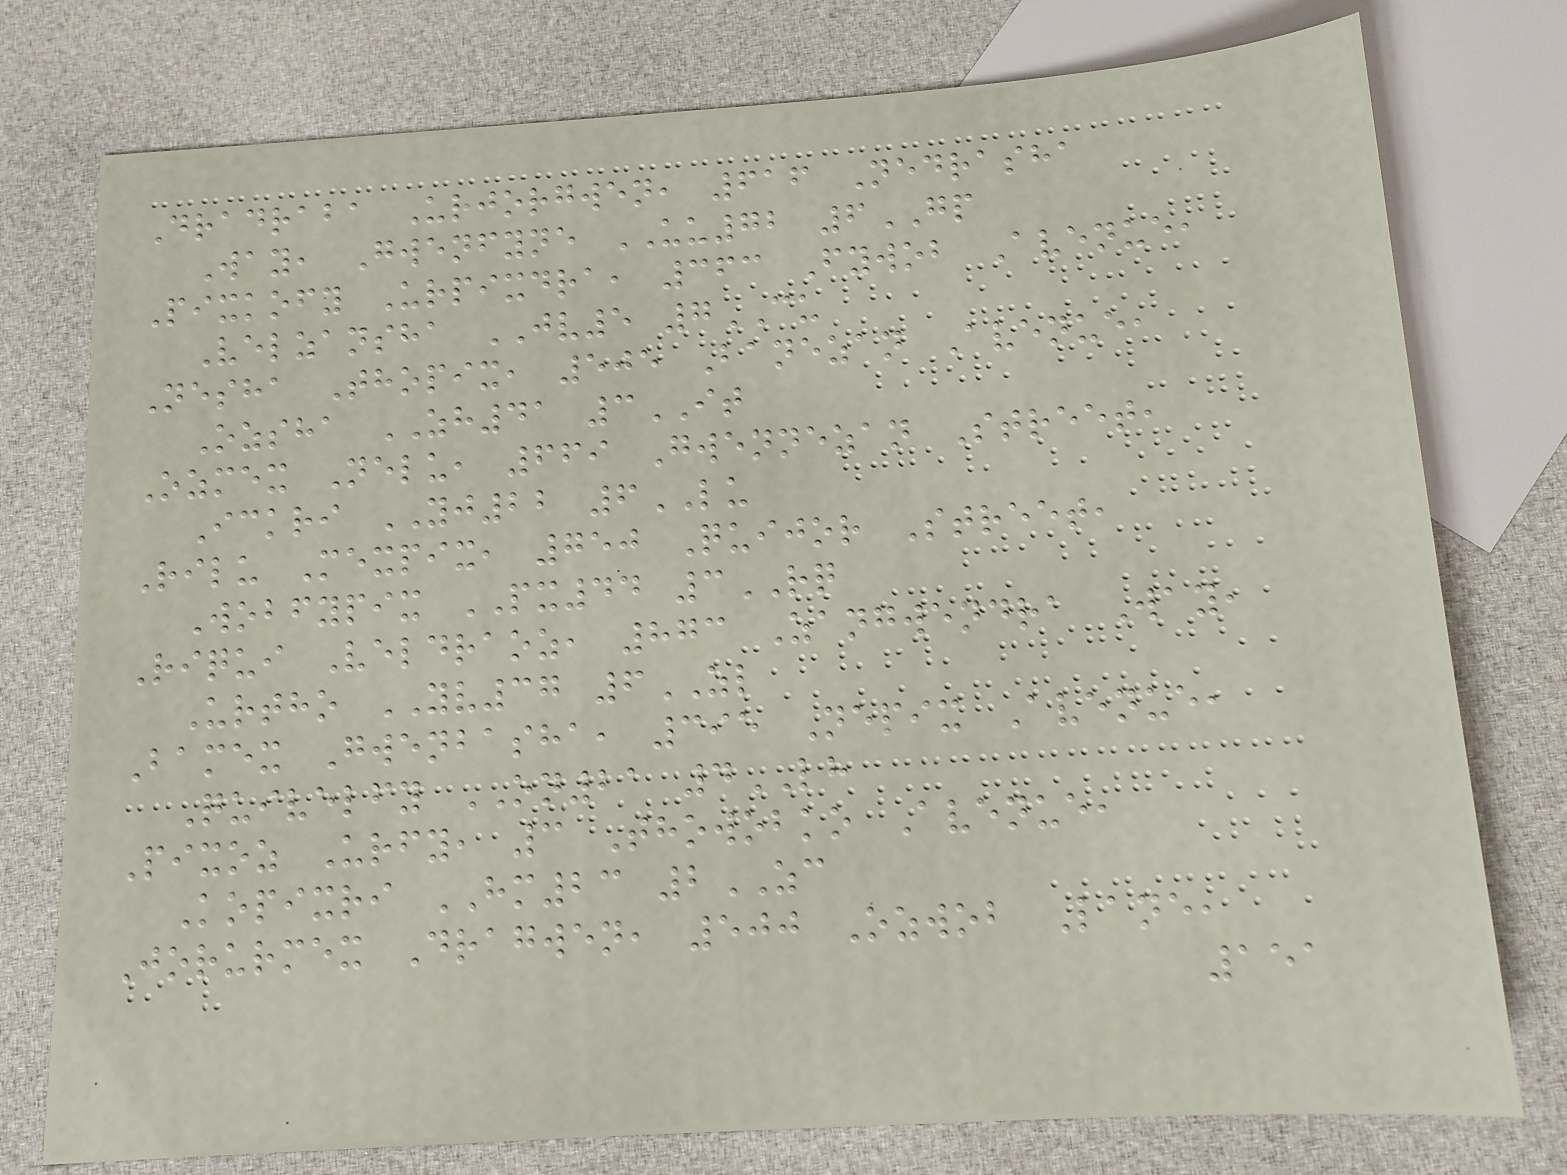Dradraba Urjorgwen, 616 Nedrasha
Way, Gwenfyne UU72 6GP
Pixkofy Urpixdra, 363 Fywob Avenue,
Velzansha JV5 7CU
Nesha Thopix, 505 Banezan Avenue,
Ozsha ZH41 3IT
Ozmex Nelu, 669 Gwennezan Street,
Ickri YJ22 6LU
Rilu Mexpix, 750 Quijor Street,
Wobfypix PX44 3RQ
Riqui Veldraoz, 873 Zangwendra Way,
Urtho YV37 6ZL
Bamex Gwenbasha, 395 Nepix Avenue,
Quivelfy ON21 4LH
Pixoz Urfy, 3 Thowobko Avenue,
Kopixri HM23 2ZC
Jorurmex Dragwen, 500 Ozwob Lane,
151
